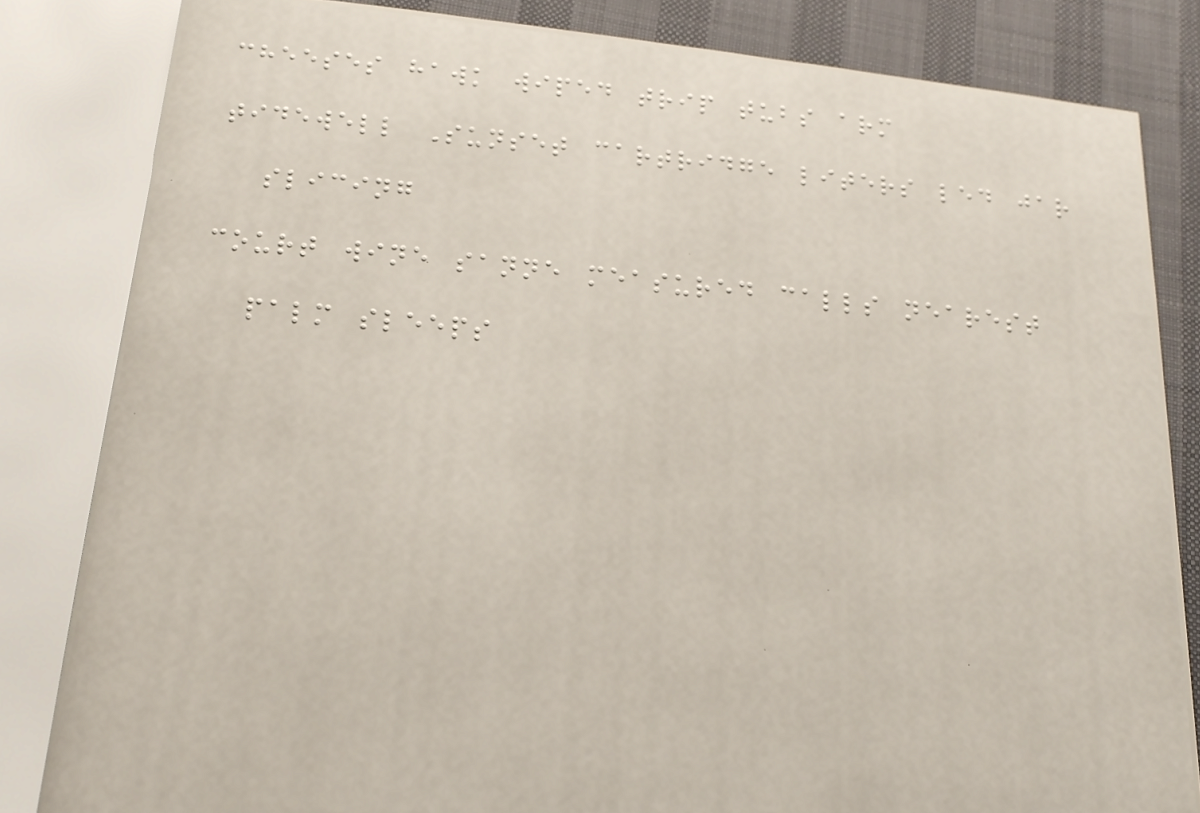cheeses hawk wiped trip tubs arm
tidewell Sunset cartridge liters led jar
slicing
court wine sanne measured calls nearest
palm sleeps
